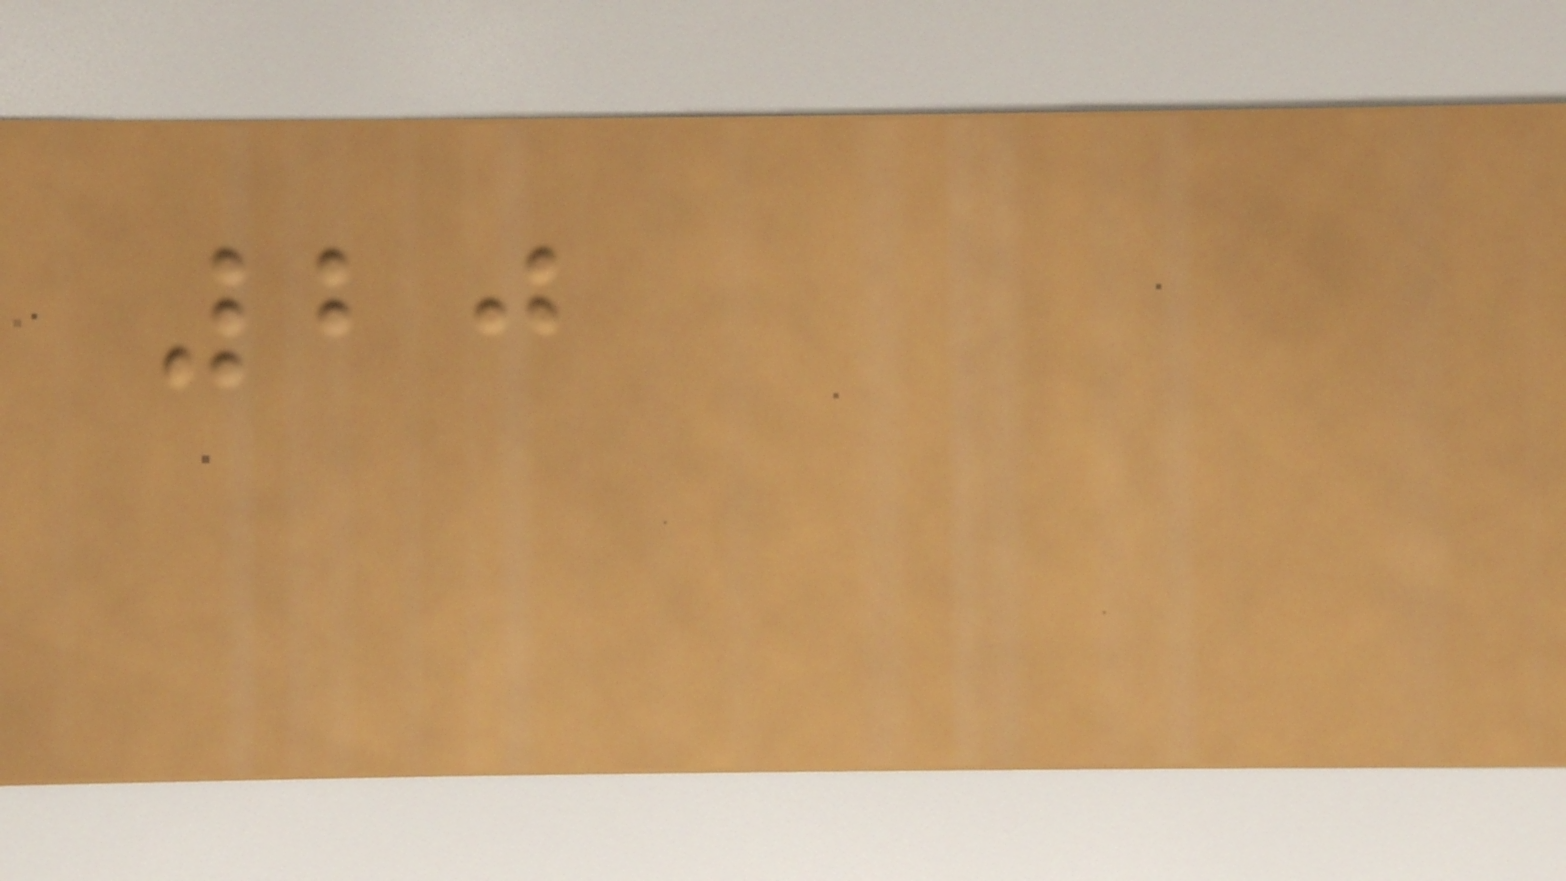20
